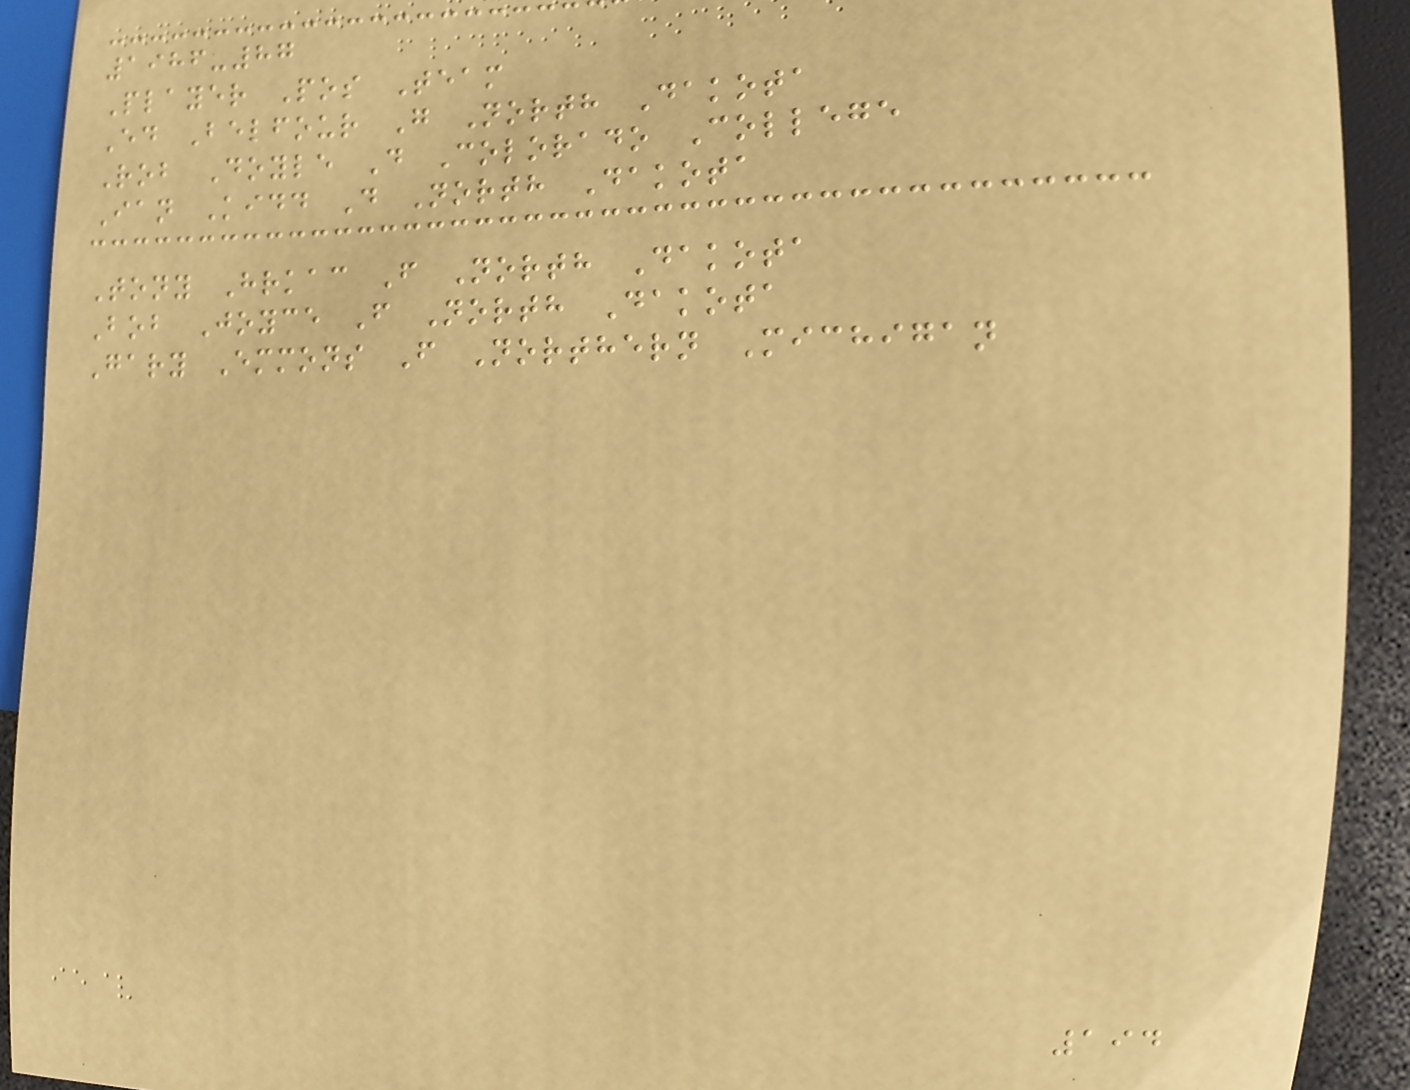1986-87
Player Pos Team
Ed Belfour G North Dakota
Rob Doyle D Colorado College
Ian Kidd D North Dakota
Tony Hrkac F North Dakota
Bob Joyce F North Dakota
Gary Emmons F Northern Michigan
194
